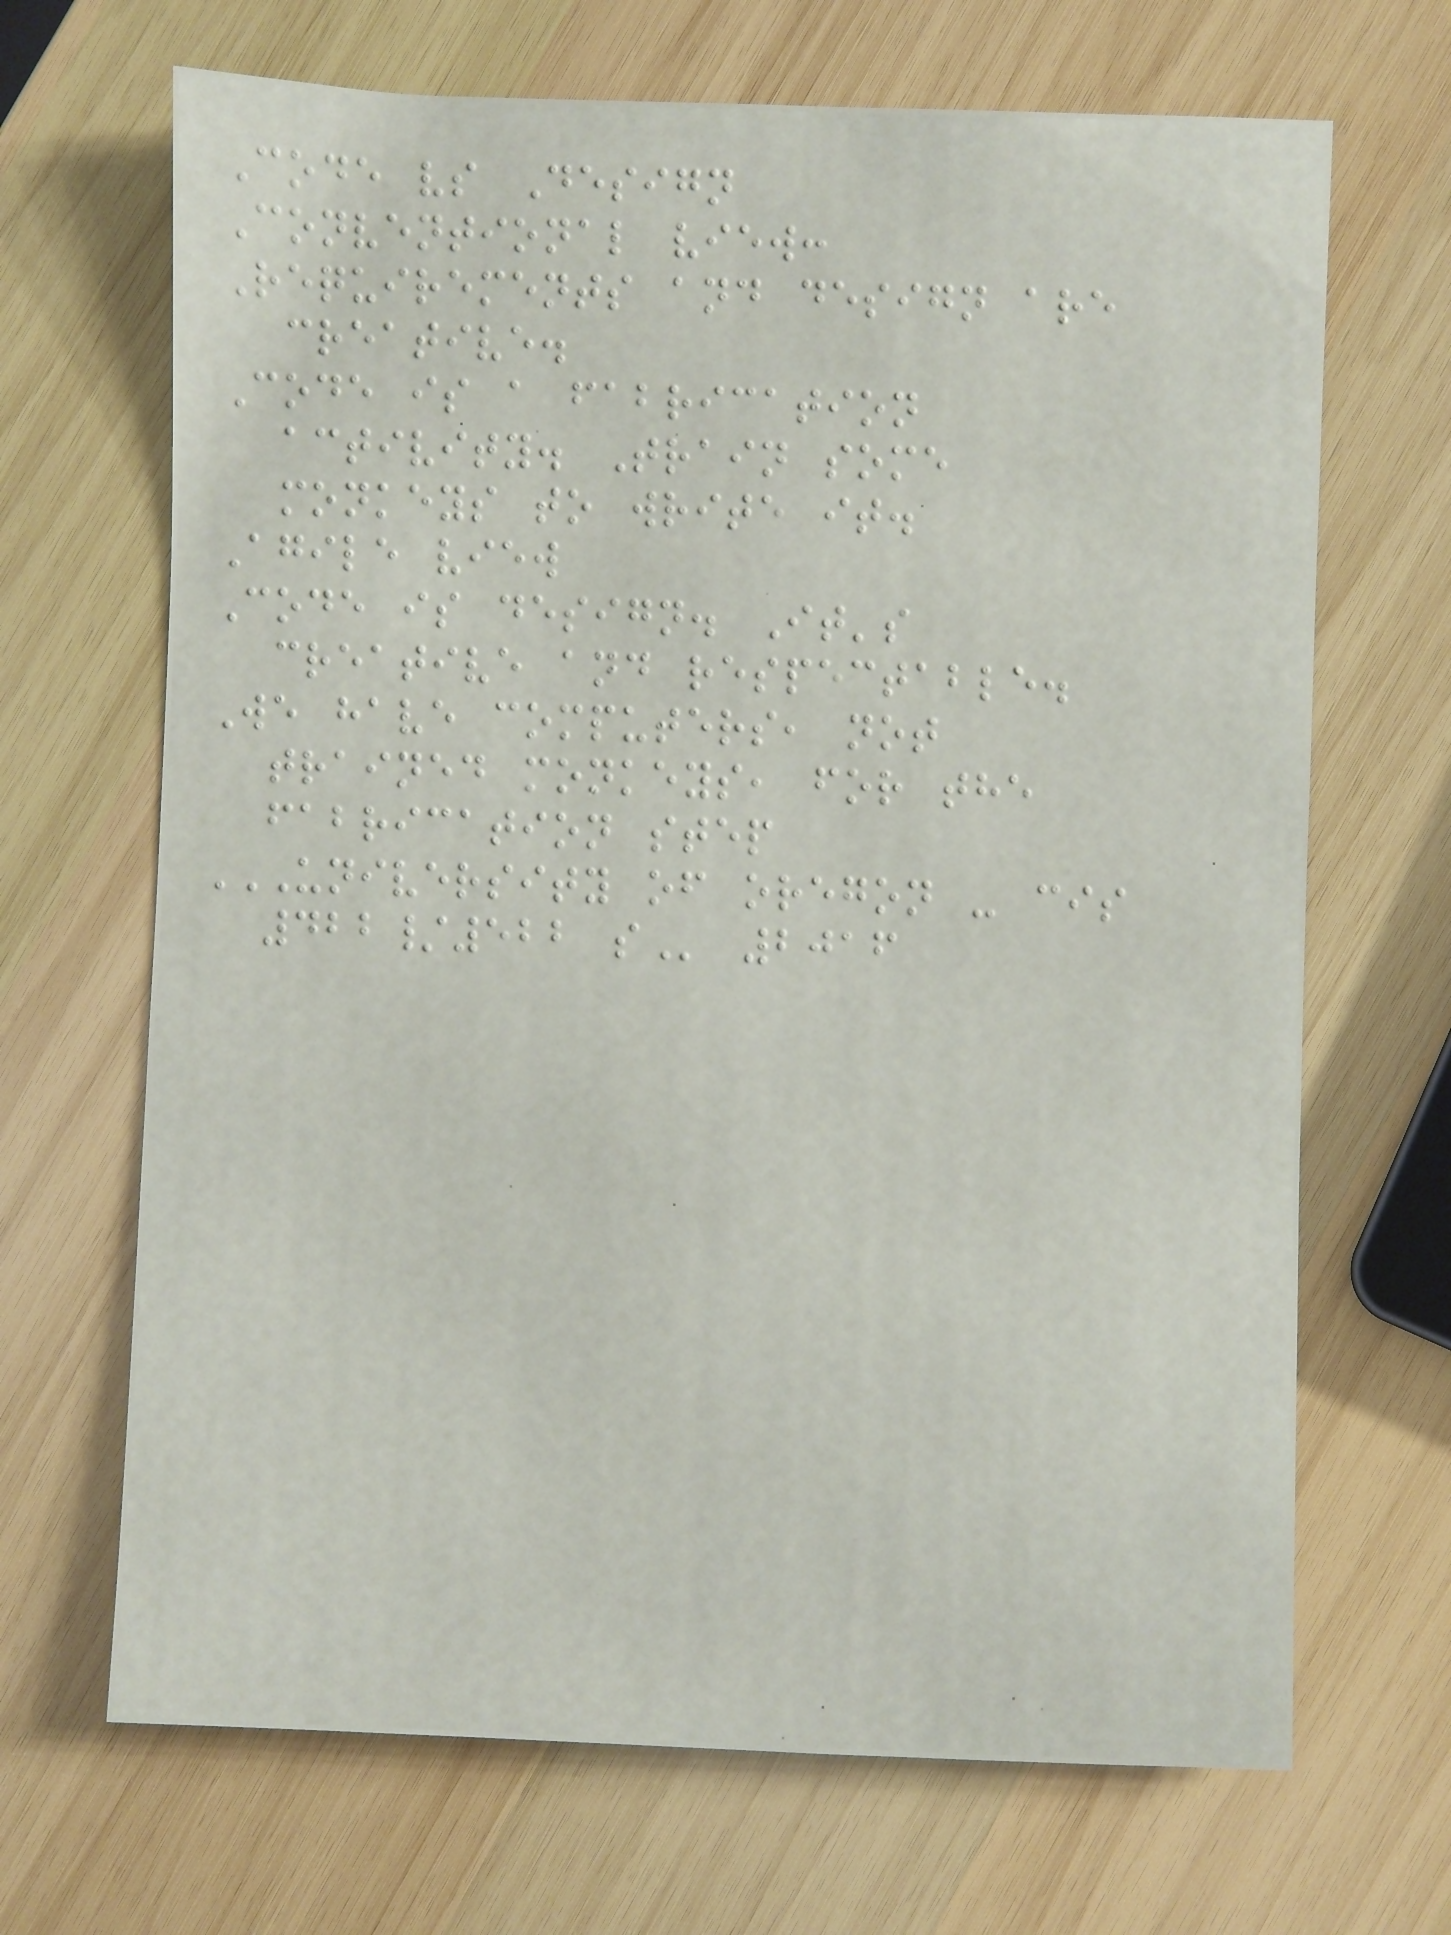Code vs Design
Conventional view:
Requirements and design are
creative.
Code is a fabrication
activity. Train some
monkeys to write it.
Agile view
Code is design. It's
creative and respectable.
We have computers, not
trained monkeys, for the
fabrication step
UNIVERSITY OF OREGON - CIS
422/522 S 2016
